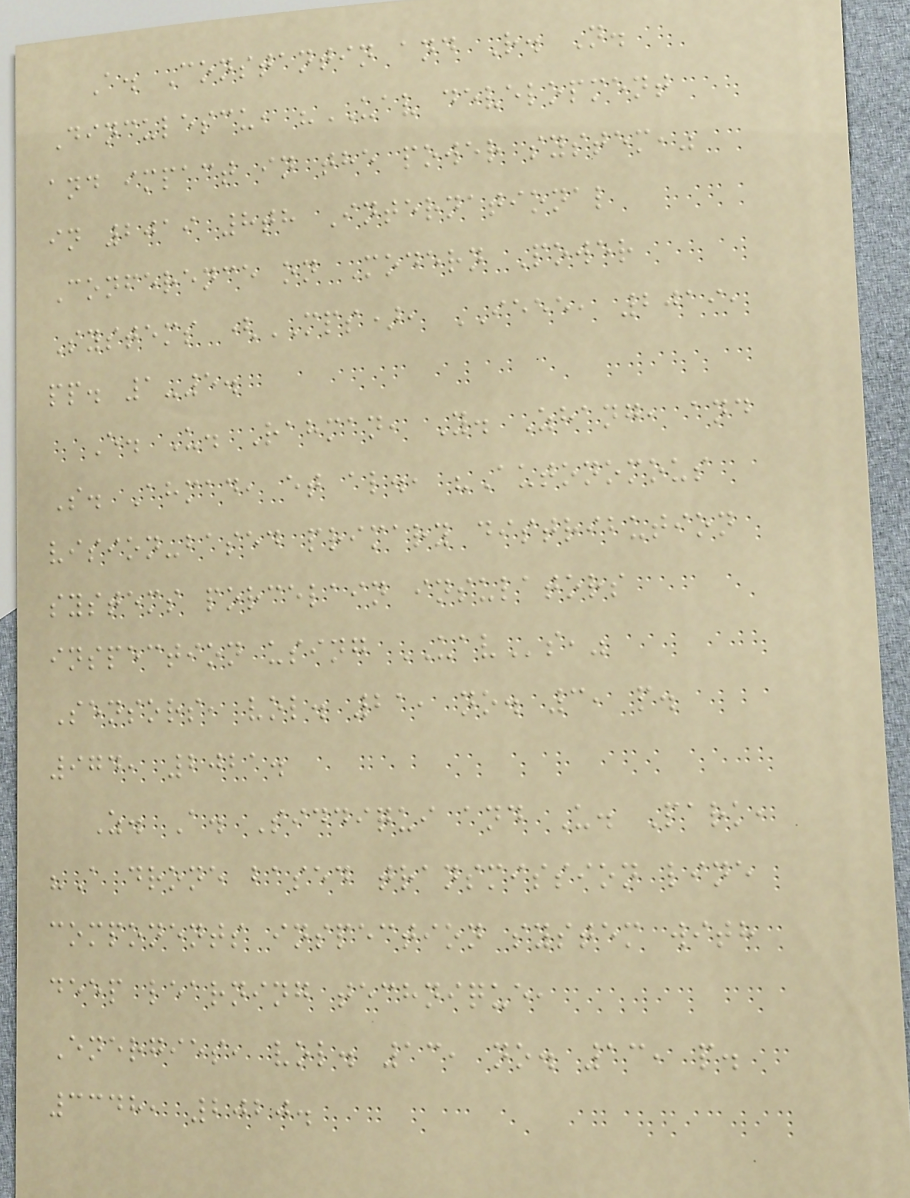A. Constantin and R. N.
Dinculescu, "UAV development
and impact in the power system,"
in 2019 8th International
Conference on Modern Power
Systems (MPS), IEEE, 2019,
pp. 1-5.
E. U. Rahman, Y. Zhang, and
S. Ahmad, et al., "Autonomous
vision-based primary distribution
systems porcelain insulators
inspection using UAVs,"
Sensors, vol. 21, no. 3, p.
974, 2021.
Z. A. Siddiqui and U. Park,
"A drone based transmission line
components inspection system with
deep learning technique,
Energies, vol. 13, no. 13, p.
3348, 2020.
